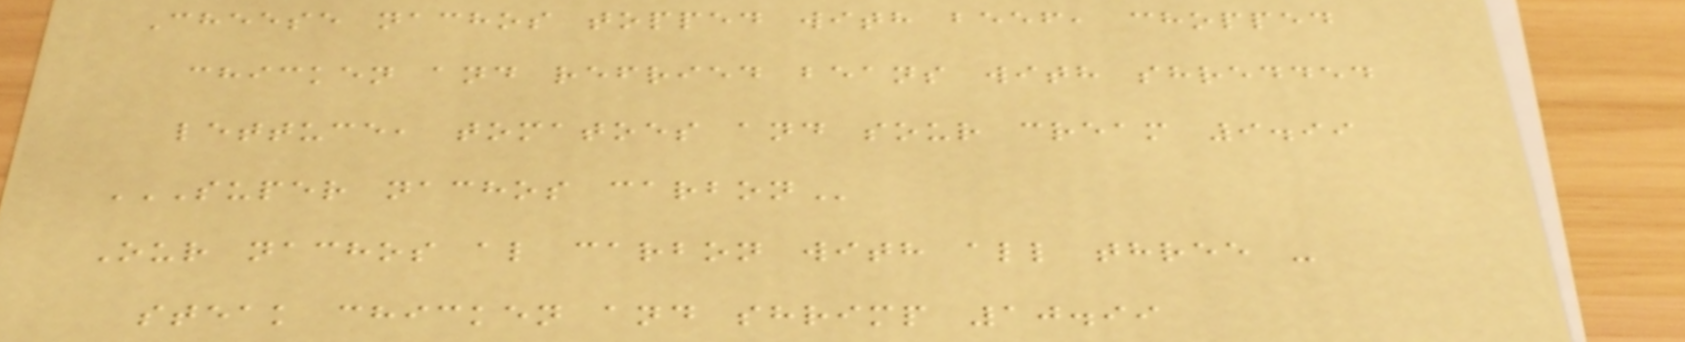Cheese nachos topped with beef, chopped
chicken and refried beans with shredded
lettuce, tomatoes and sour cream 9.99
SUPER NACHOS CARBON
Our nachos al carbon with all three -
steak chicken and shrimp 10.99
